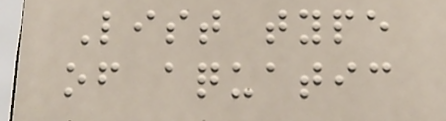List type
of aquatic
